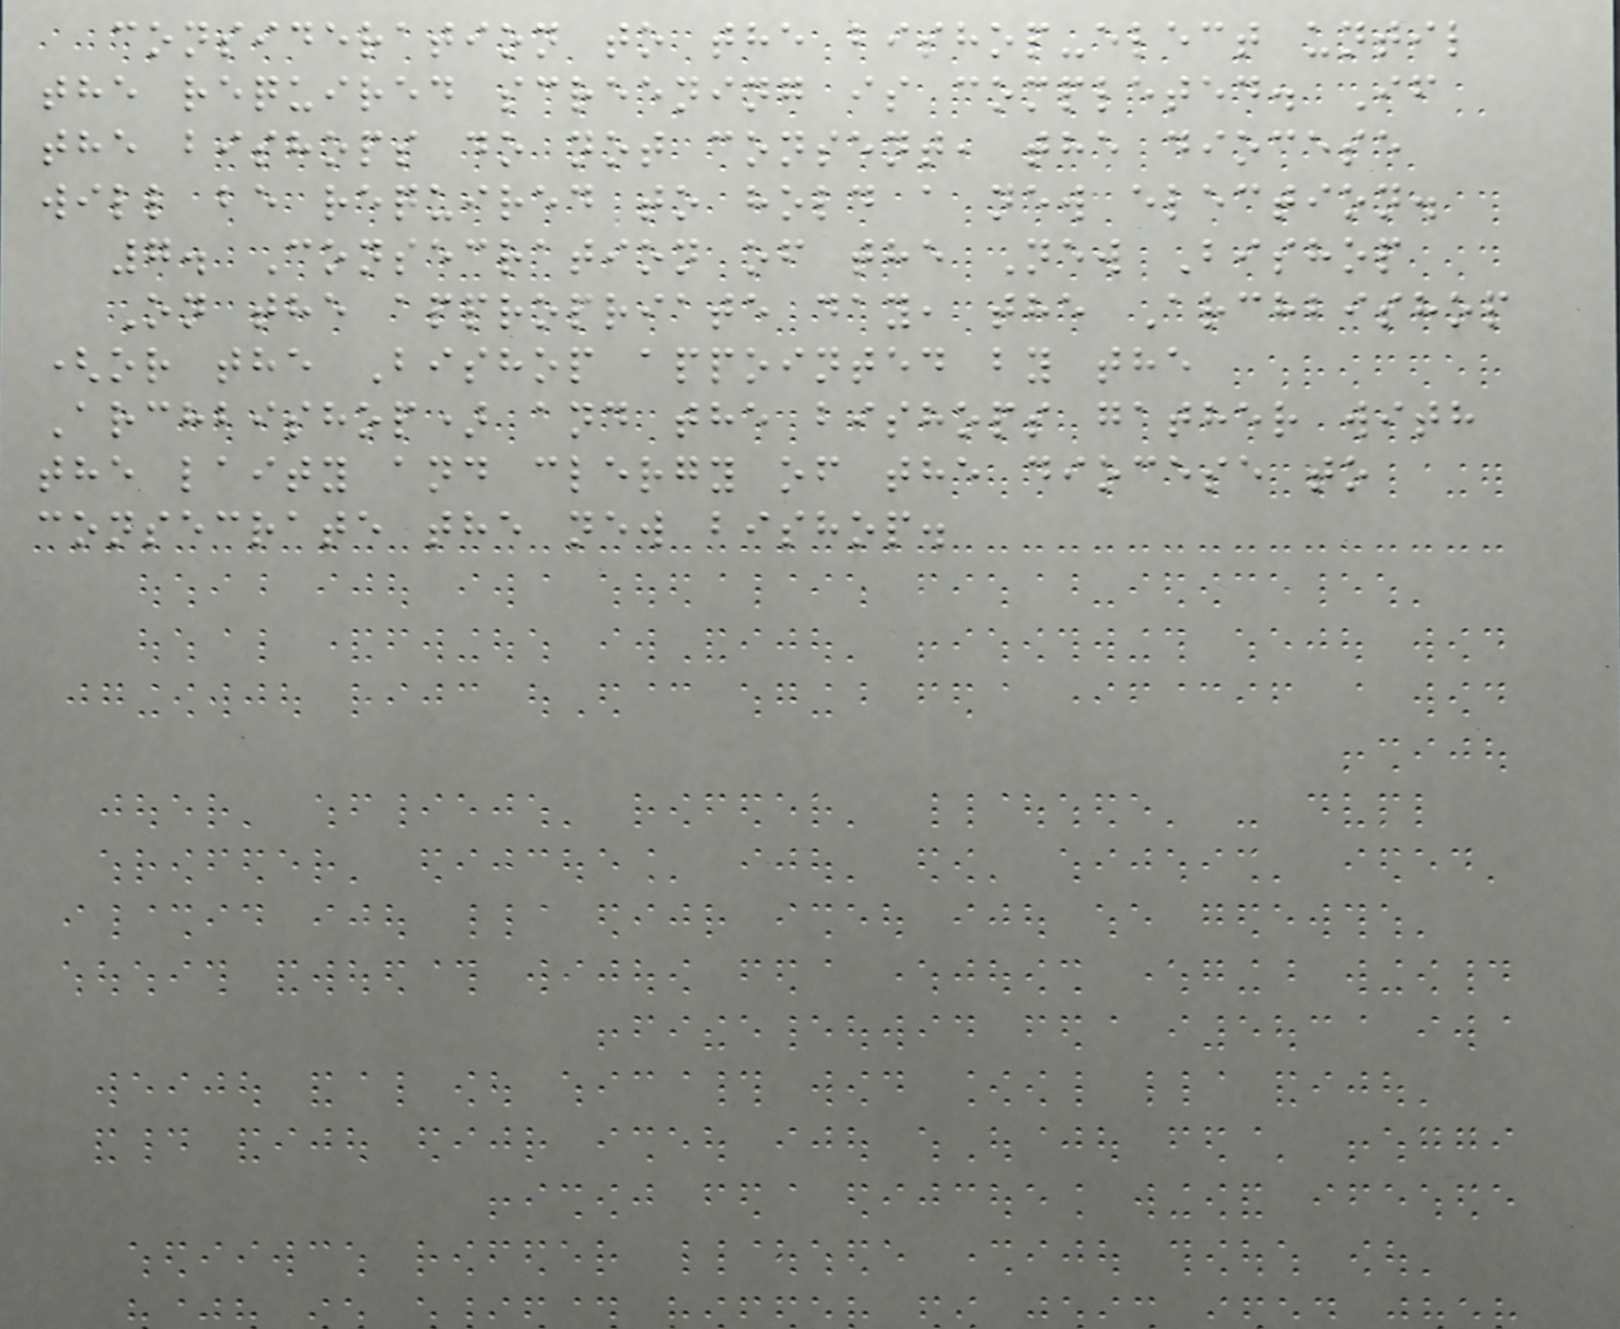consideration to the bishop-elect until
the required screening is completed. If
the bishops do not consent, the diocese
will be required to hold a new election.
7. Consecration of the New Bishop
On the appropriate day, the Archbishop
(or the Bishop appointed by the
Archbishop) and the bishops gather with
the laity and clergy of the diocese to
consecrate the new bishop.
